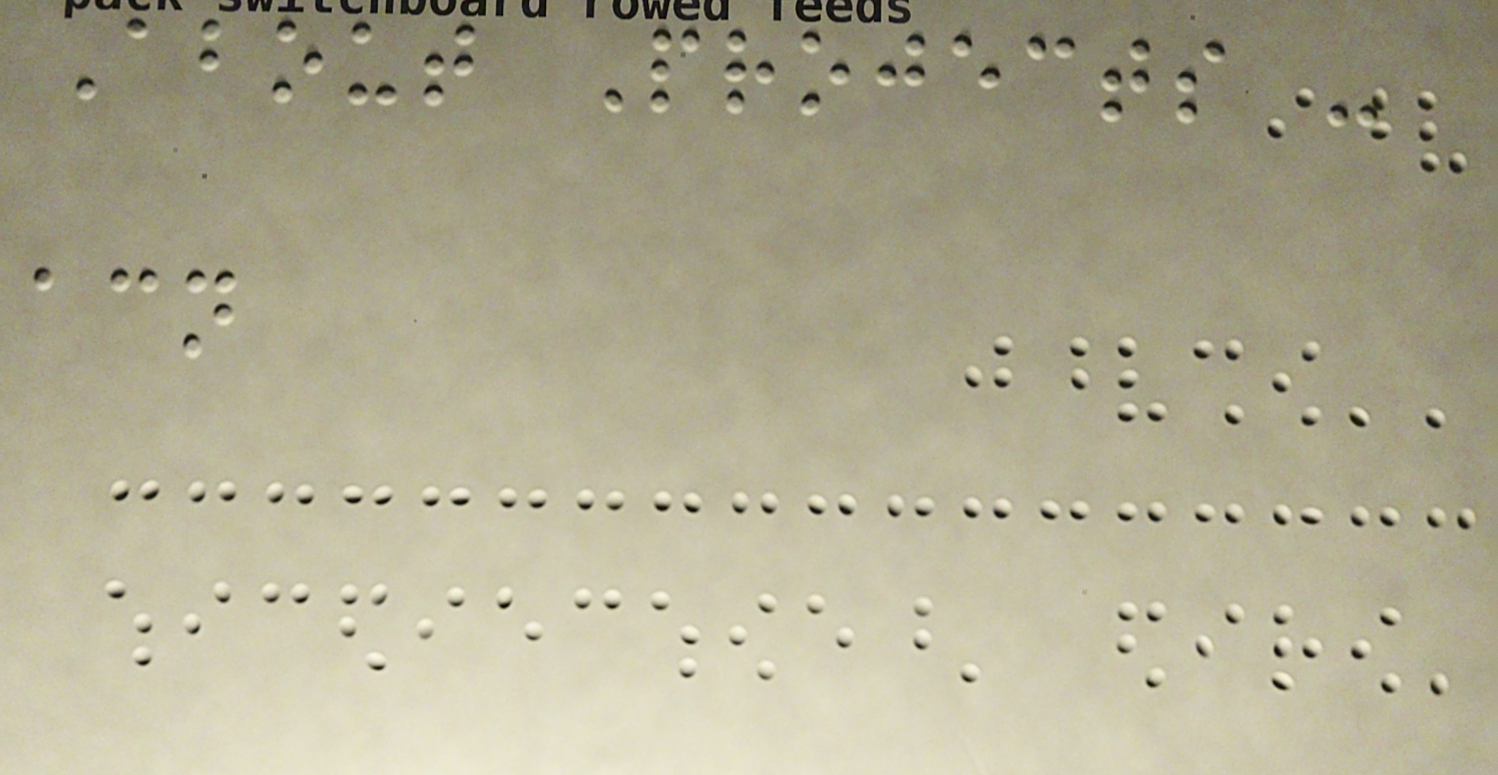About Projects -
acn
